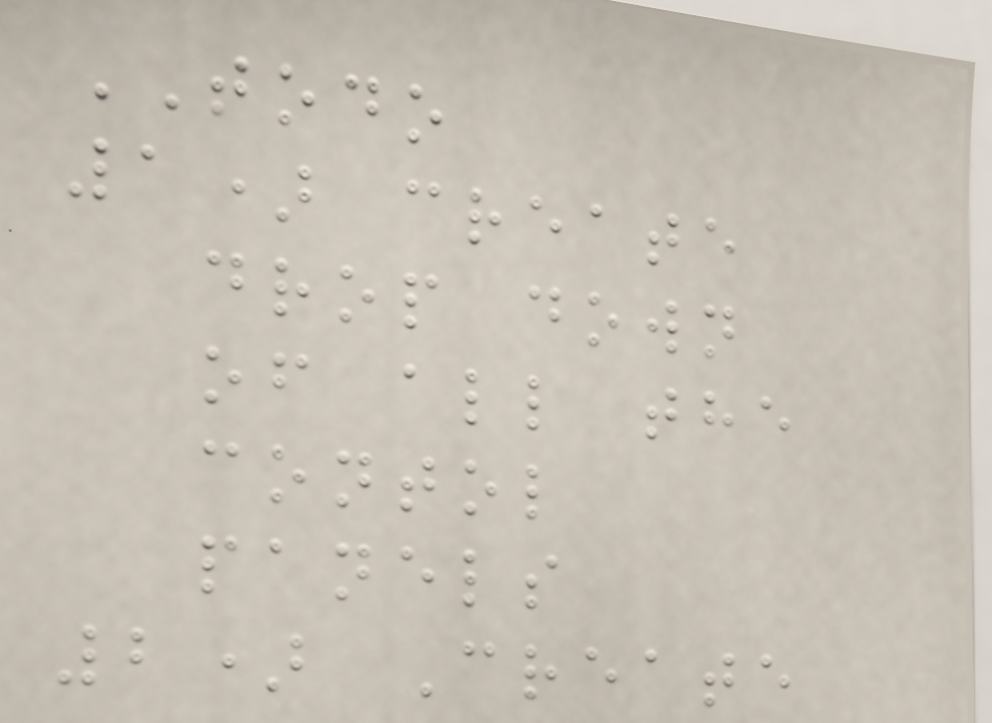TODO
1) create
drop down
of all the
contol
panels
2) Create
